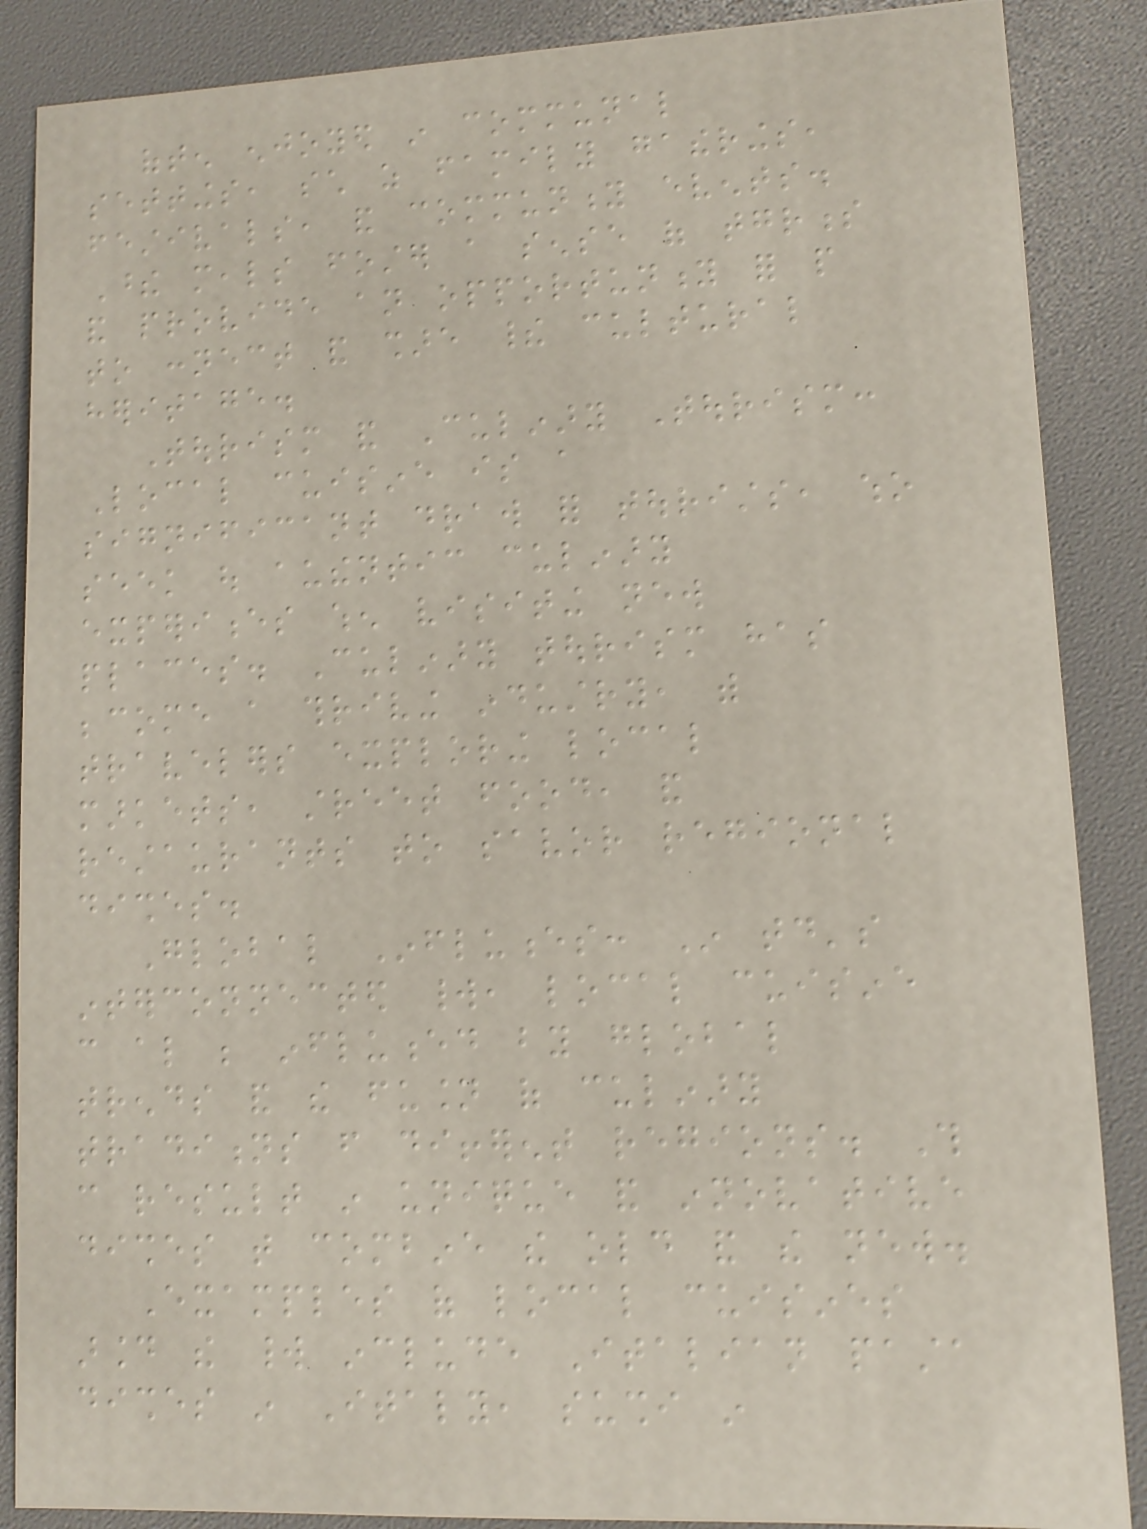often enjoyed in communal
settings, such as family gatherings,
festivals, and community events.
These meals foster a sense of togetherness
and provide an opportunity for people
to connect and share their cultural
heritage.
Tourism and Culinary Tourism:
Local cuisine is a
significant draw for tourists, who
seek out authentic culinary
experiences when visiting new
places. Culinary tourism has
become a thriving industry, with
travelers exploring local
markets, street food, and
restaurants to savor regional
dishes.
Global Influences: In today's
interconnected world, local cuisine
can also be influenced by global
trends and the fusion of culinary
traditions from different regions. This
can result in unique and innovative
dishes that combine the old and the new.
Examples of local cuisines
around the world include Italian pasta
dishes in Italy, sushi in
